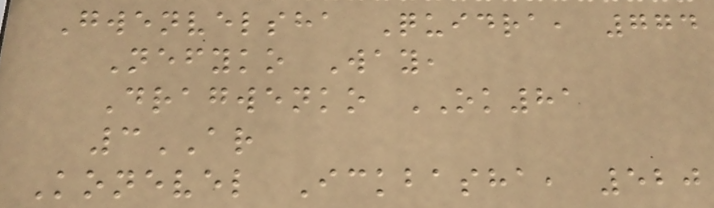Gwenvelsha Quidra, 774
Nefyko Way,
Dragwenko OK81
3AR
Konevel Ickbasha, 520
